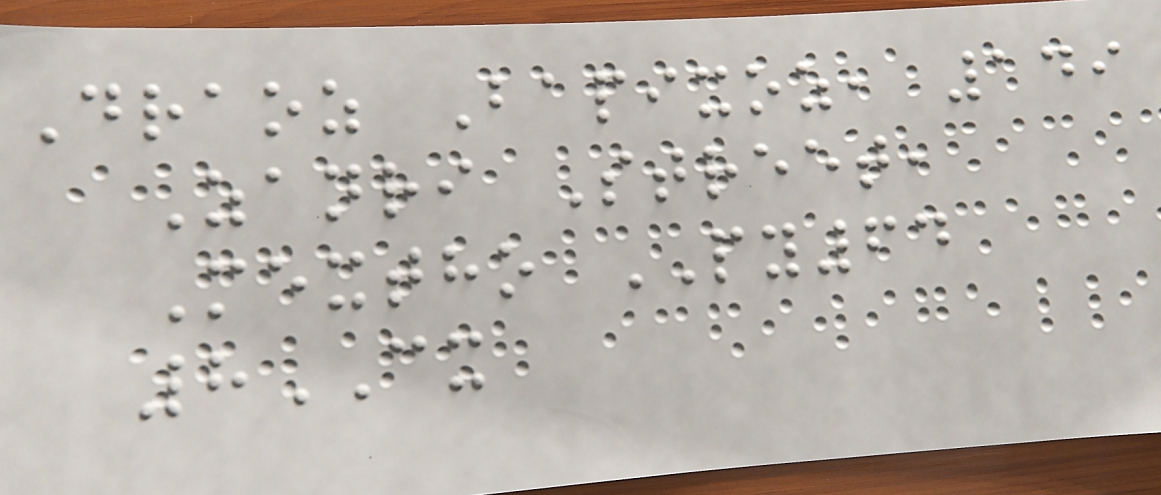Draoz Bapixoz, 149
Zanri Street,
Mextho PY64
8CX
